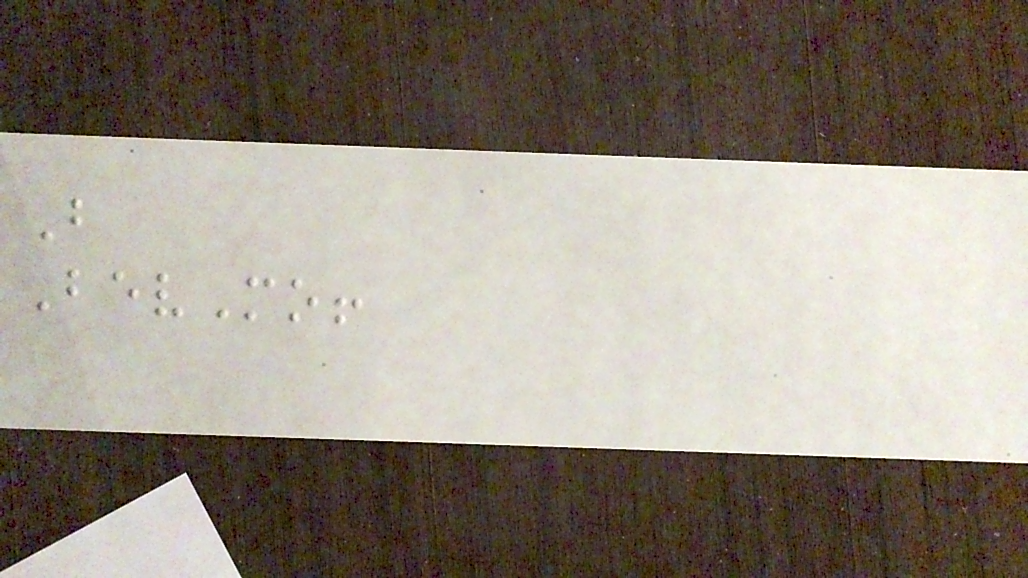B
BevMo!
